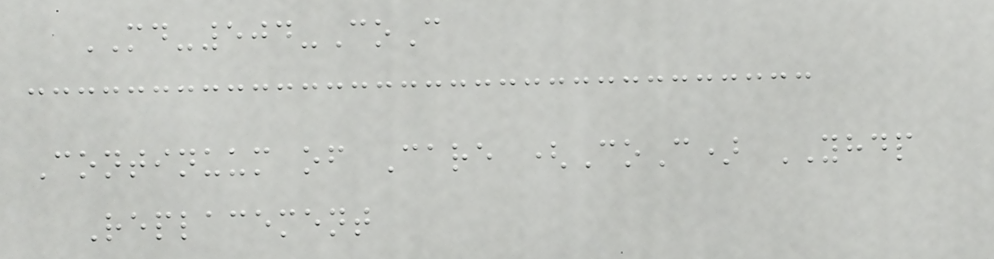MD-504-CoC
Continuum of Care (CoC) YHDP
Replacement
